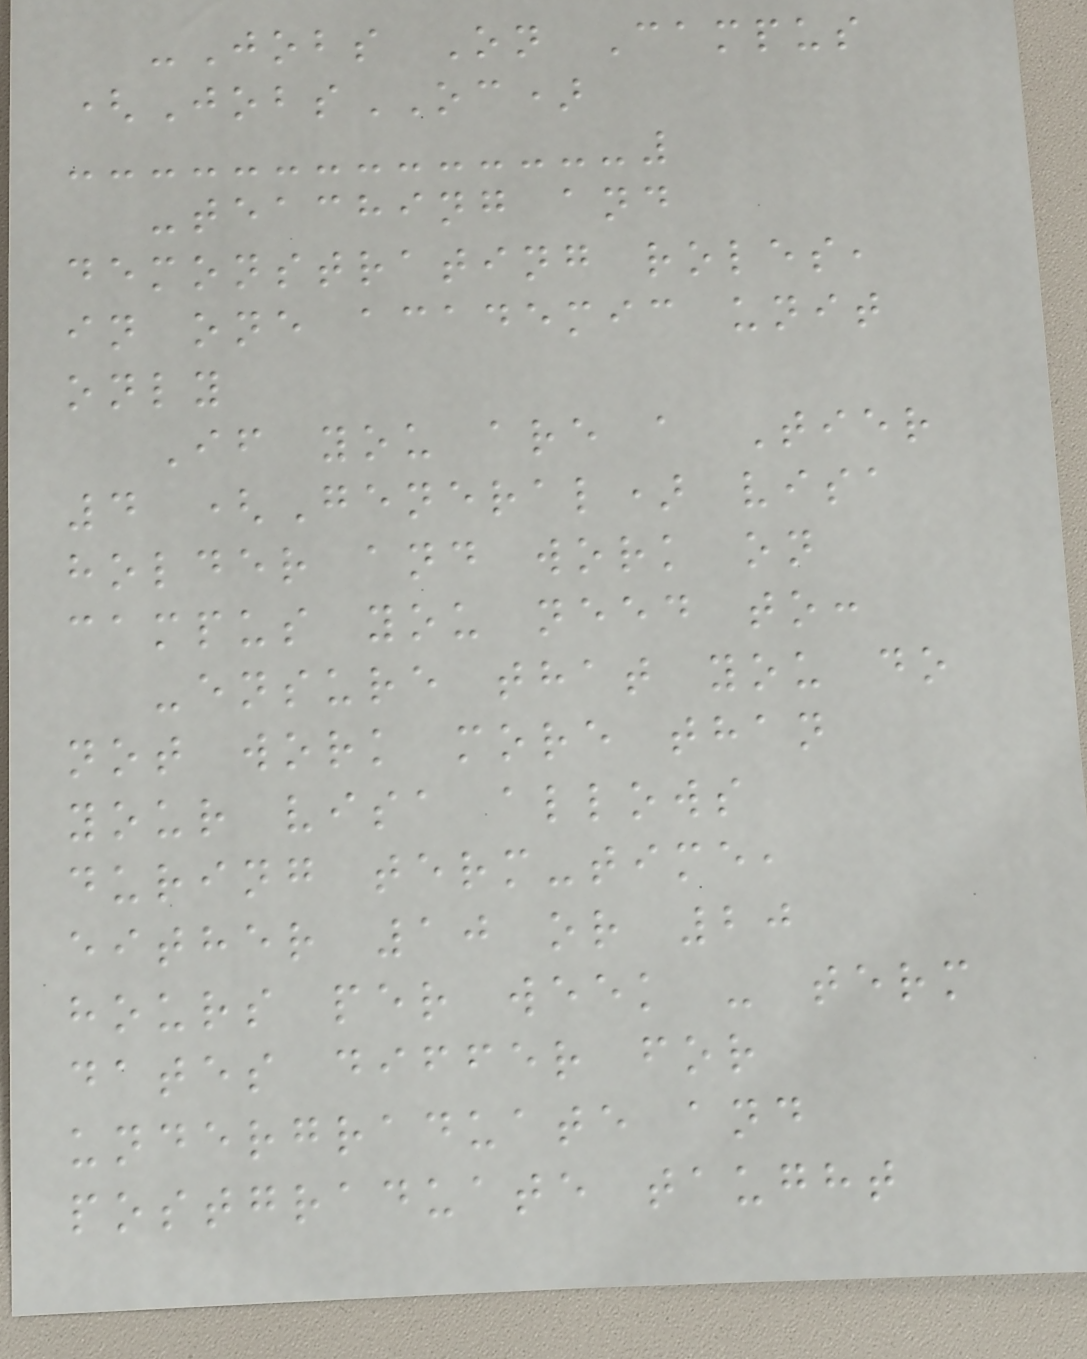-Jobs On Campus
(JobsOC)
-teaching and
demonstrating roles,
in one academic unit
only
If you are a Tier
4 (General) visa
holder and work on
campus you need to:
-ensure that you do
not work more than
your visa allows
during term-time,
either 10 or 20
hours per week - term
dates differ for
undergraduate and
postgraduate taught
